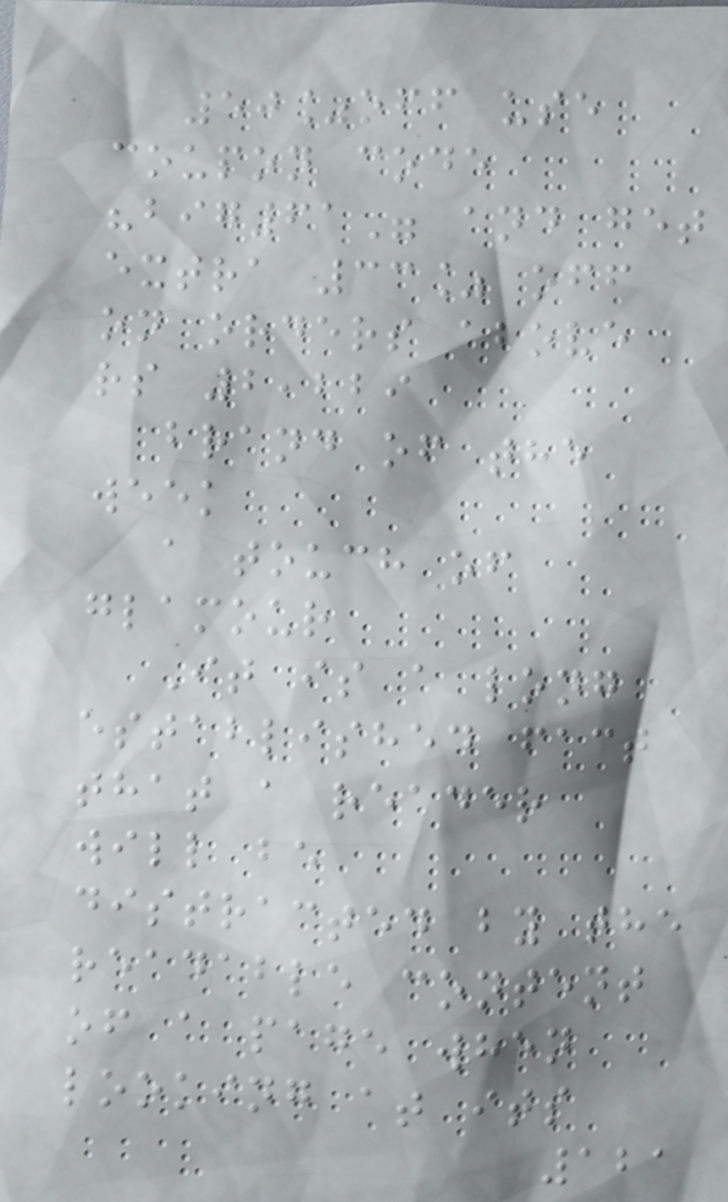50%off use
coupon code
"big61" and get
extra 33% off
on orders above
rs 2,229
brand of the
week
a touch of
glamour
It is a long
established fact
that a reader
will be
distracted by the
readable content
of a page when
looking at its
121
